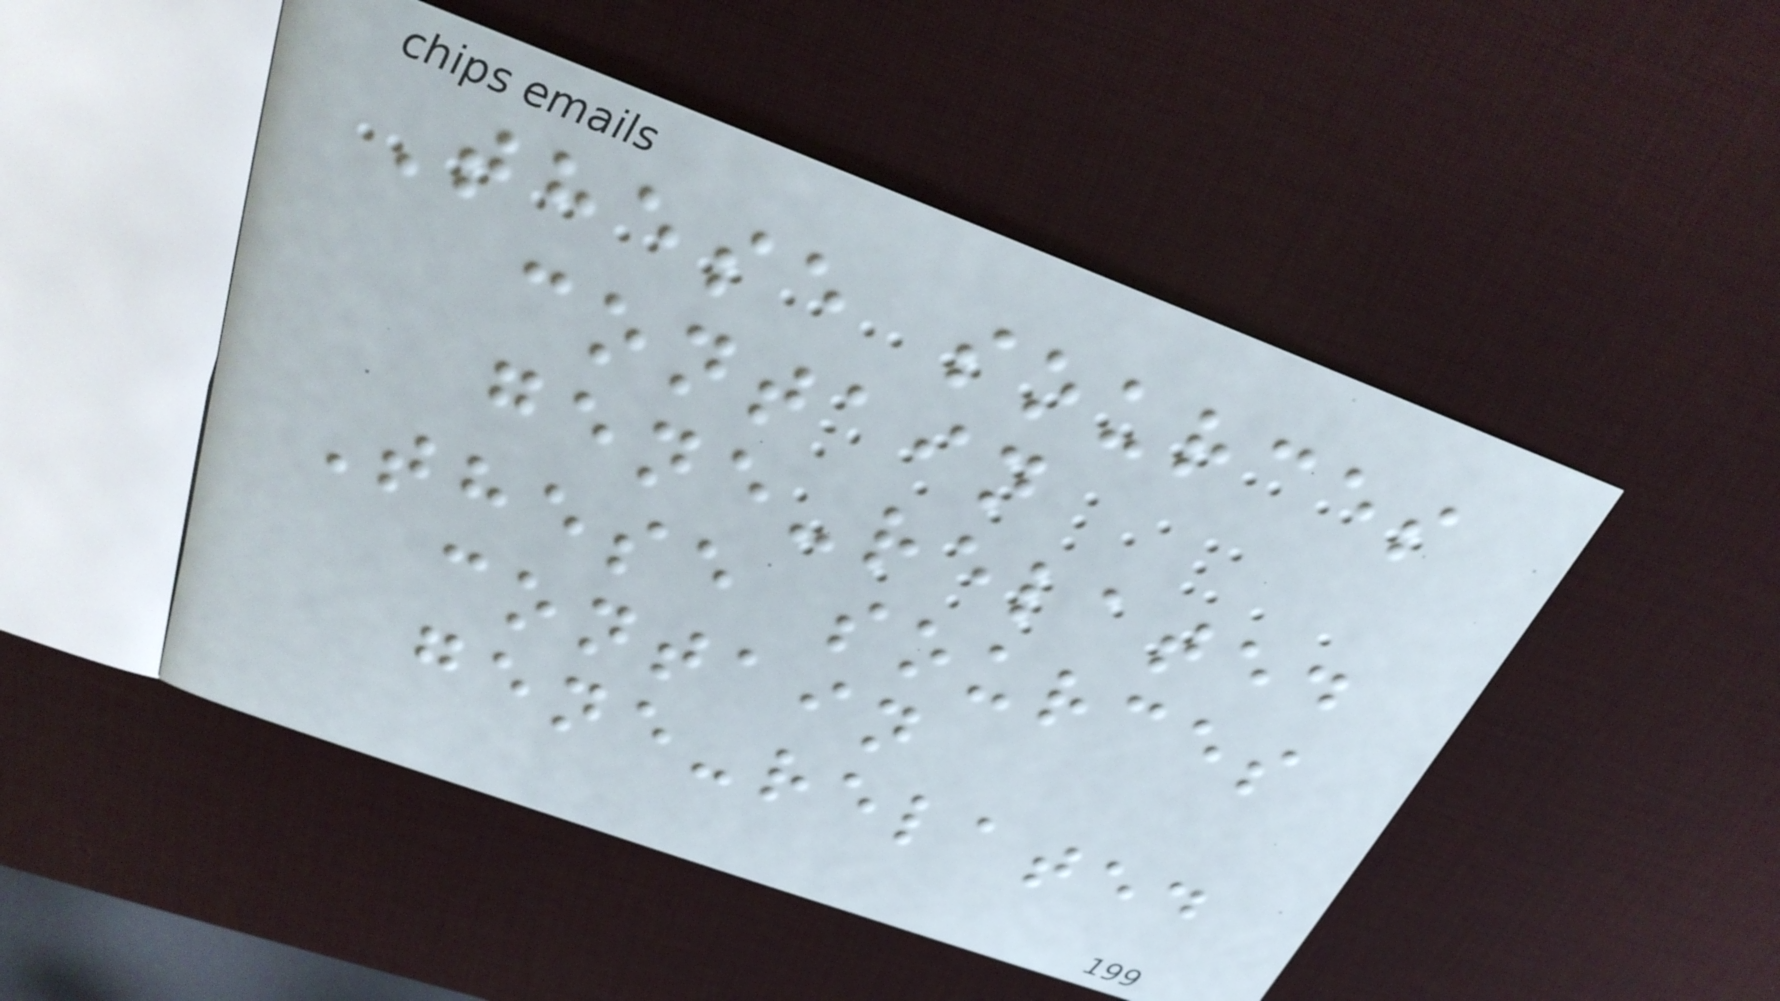These sources
contain
gene-related
These sources
contain
gene-related
